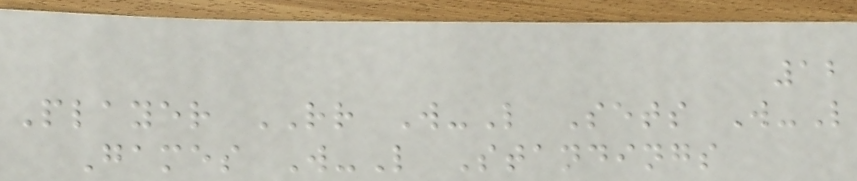12
Player RR W-L Sets W-L
Games W-L Standings
